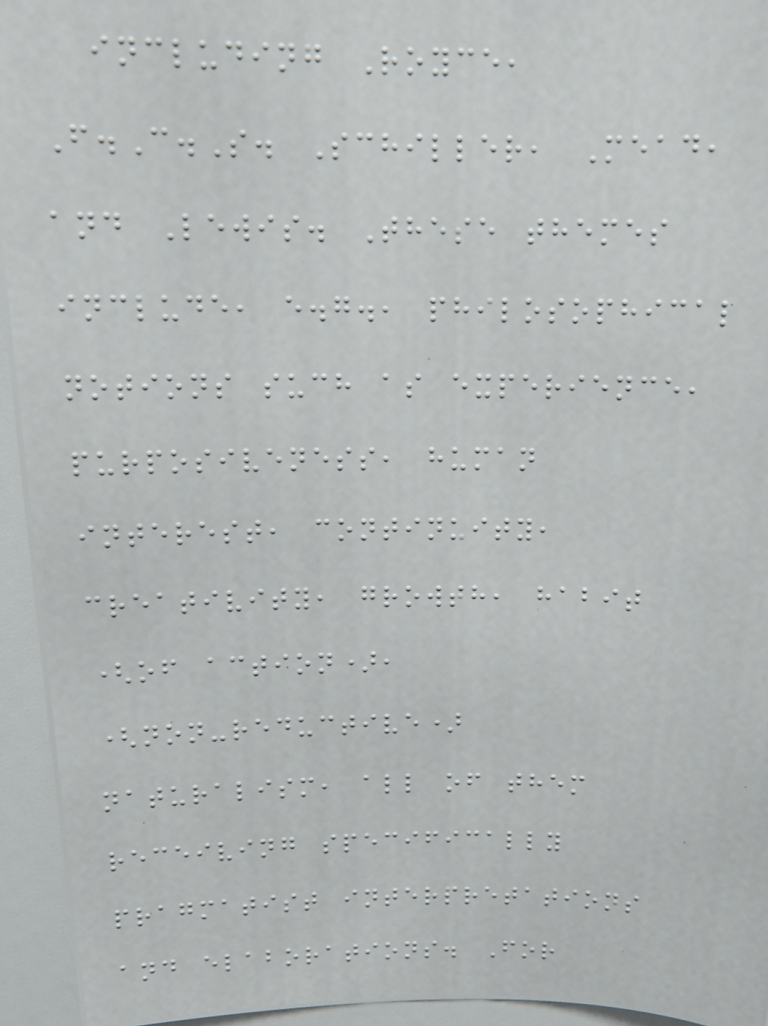including Royce,
F.C.S. Schiller, Mead,
and Lewis. These themes
include, e.g., philosophical
notions such as experience,
purposiveness, human
interest, continuity,
creativity, growth, habit
(of action),
(non-reductive)
naturalism, all of them
receiving specifically
pragmatist interpretations
and elaborations. For
